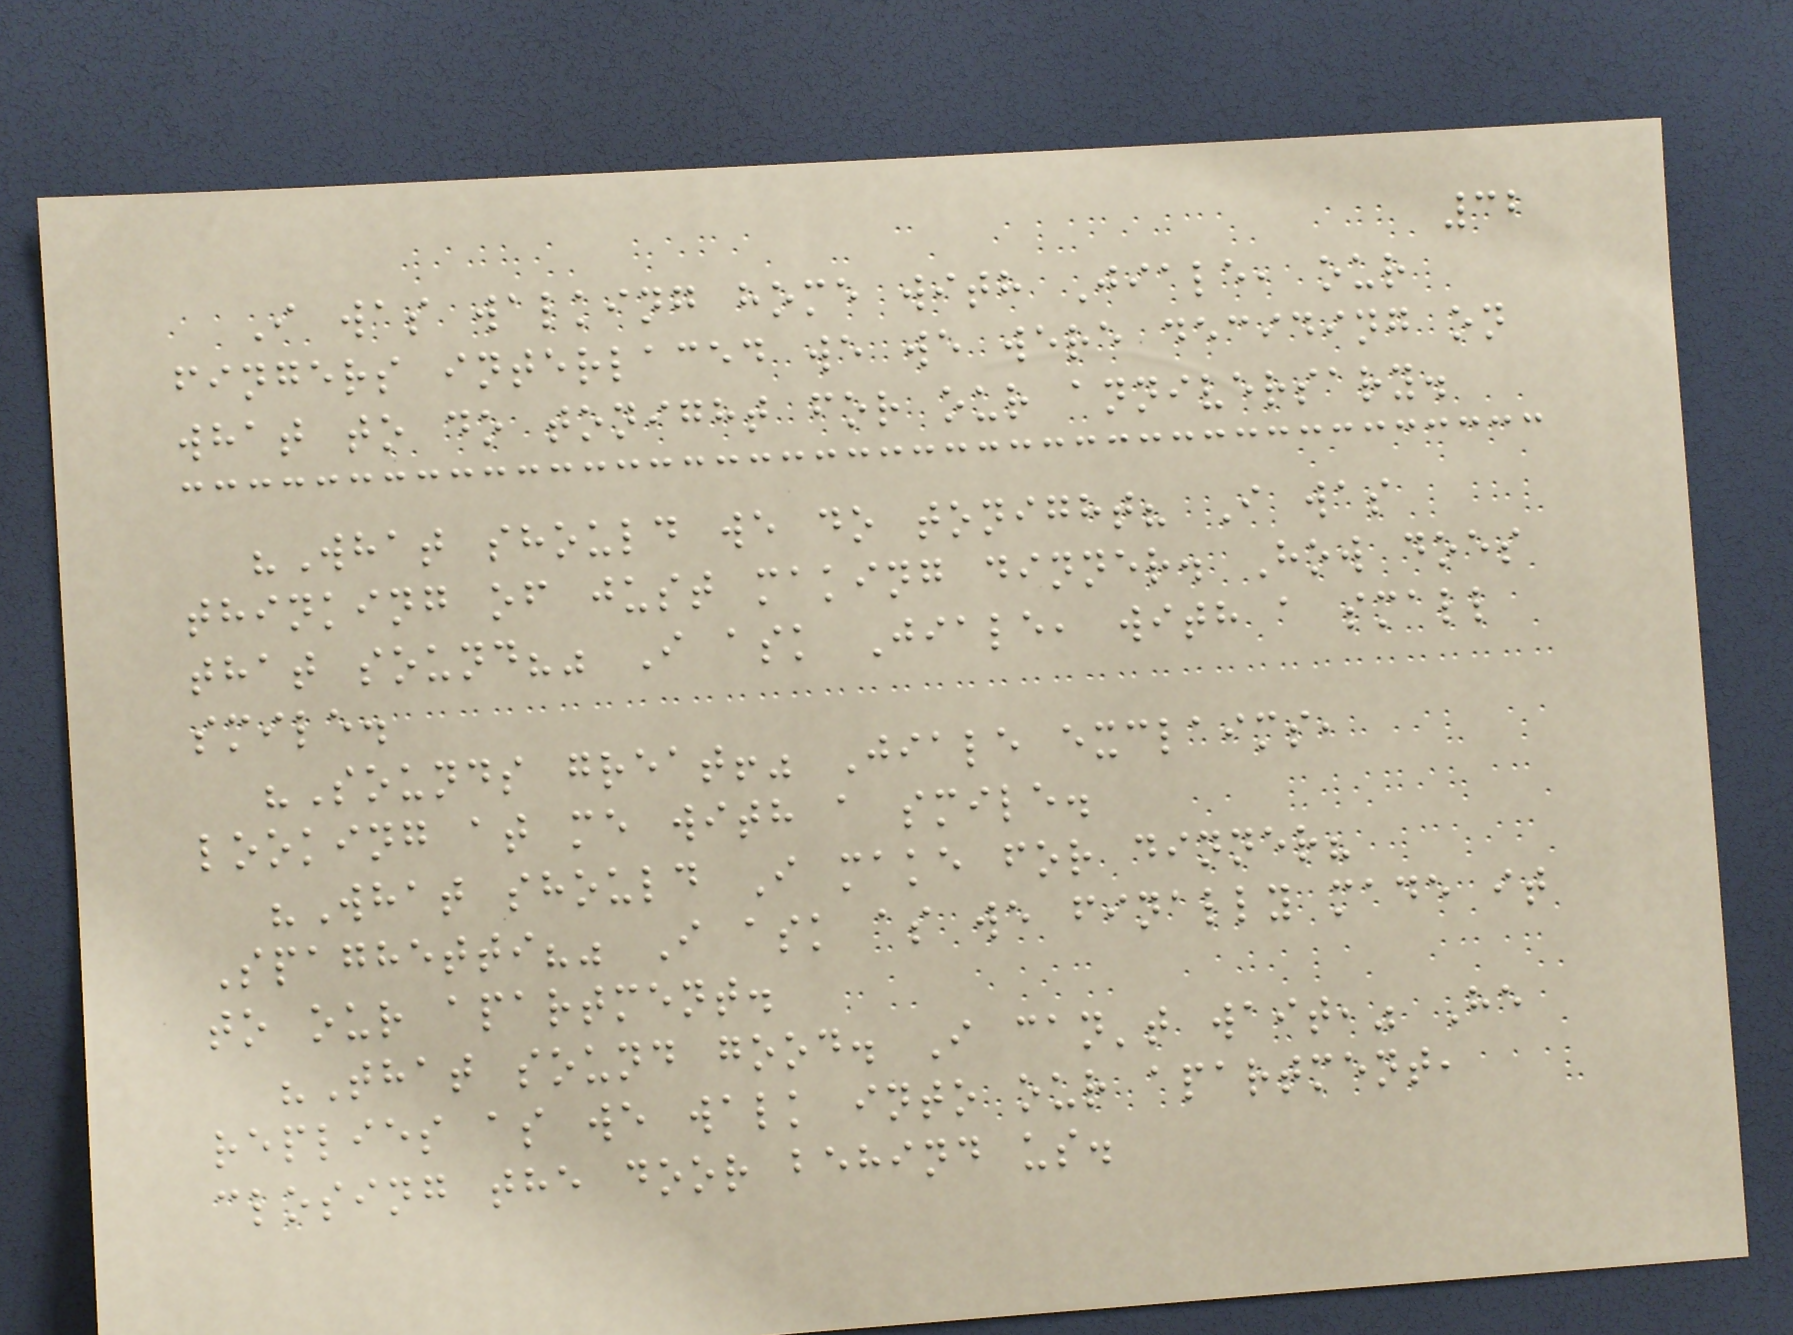32
I was walking home with Jiale, our
fingers interlaced we we were deciding on
what to do tonight for our anniversary.
"What should we do tonight? I was
thinking of just making dinner. How does
that sound?" I ask Jiale, with a small
smile.
"Sounds great!" Jiale exclaims,
looking at me with a smile.
"What should I make for dinner?
Spaghetti?" I ask as we finally made it
to our apartment.
"That sound good. I can't wait," He
replies as we walk into our apartment,
closing the door behind us.
